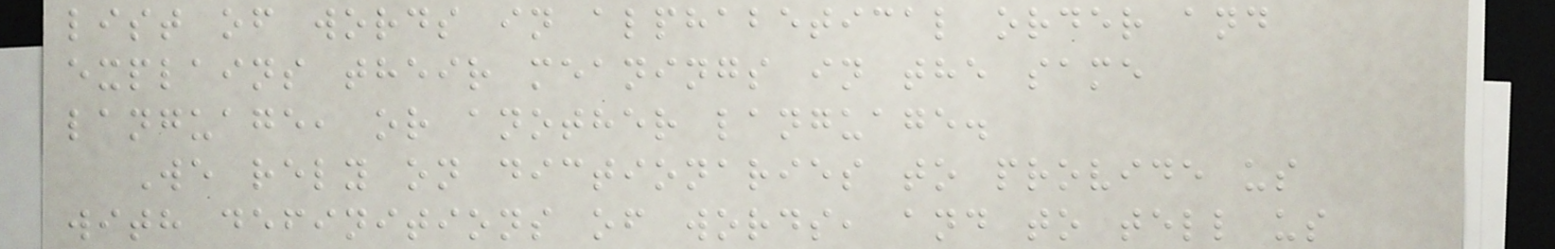list of words in alphabetical order and
explains their meanings in the same
language, or another language.
We rely on dictionaries to provide us
with definitions of words, and to tell us
